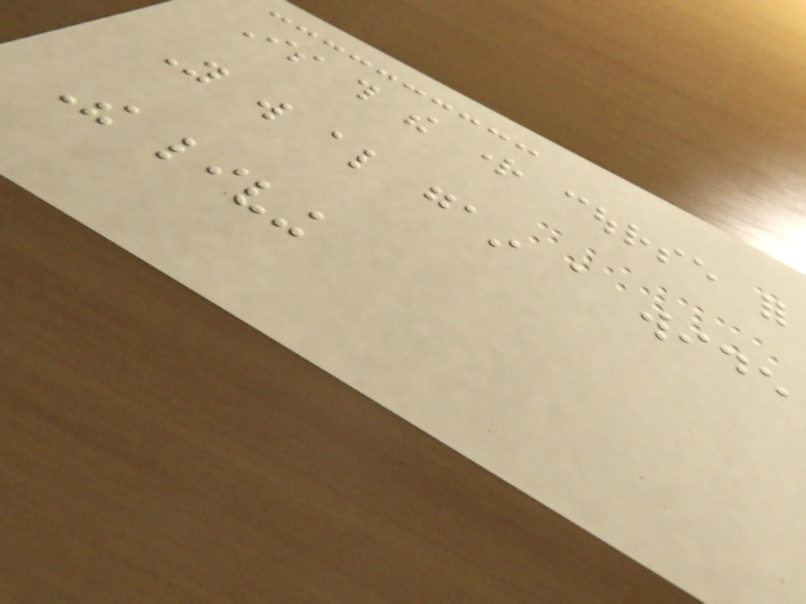Is this the right course for
You will also gain a wide
The living
